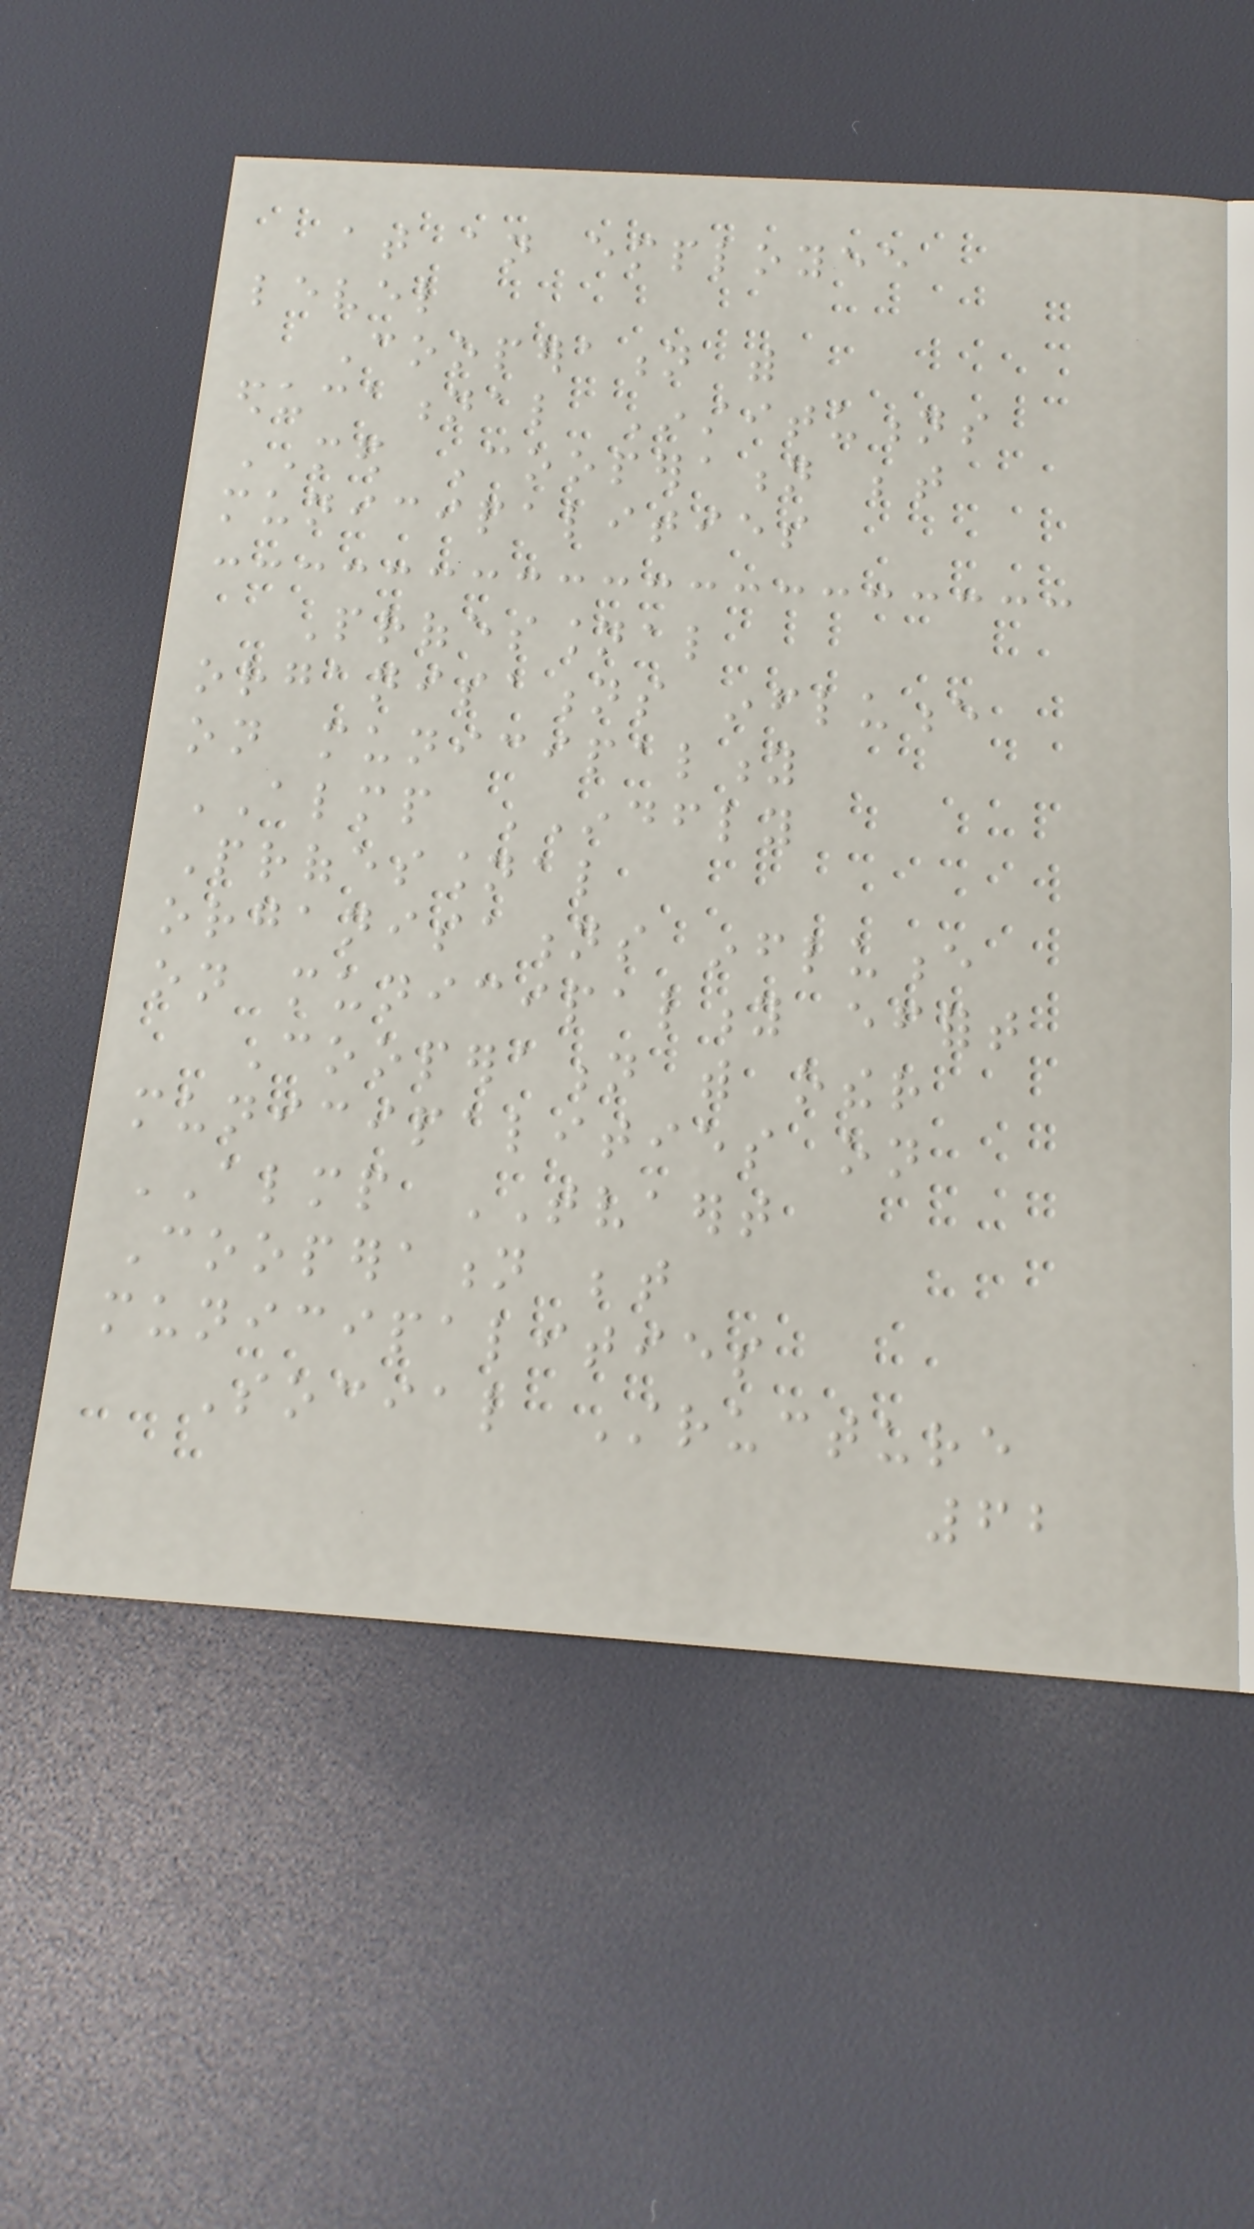at an employee
level
Cooperation with
educational Institutions
MED Cooperation between
municipalities
Professional
organisations influence
on municipality
ALMP INDFLY
Professional
organisations influence
on municipality effort
Cooperation with other
municipalities on
ALMP TVAERT
Cooperation between
municipalities
Social Structure
62
